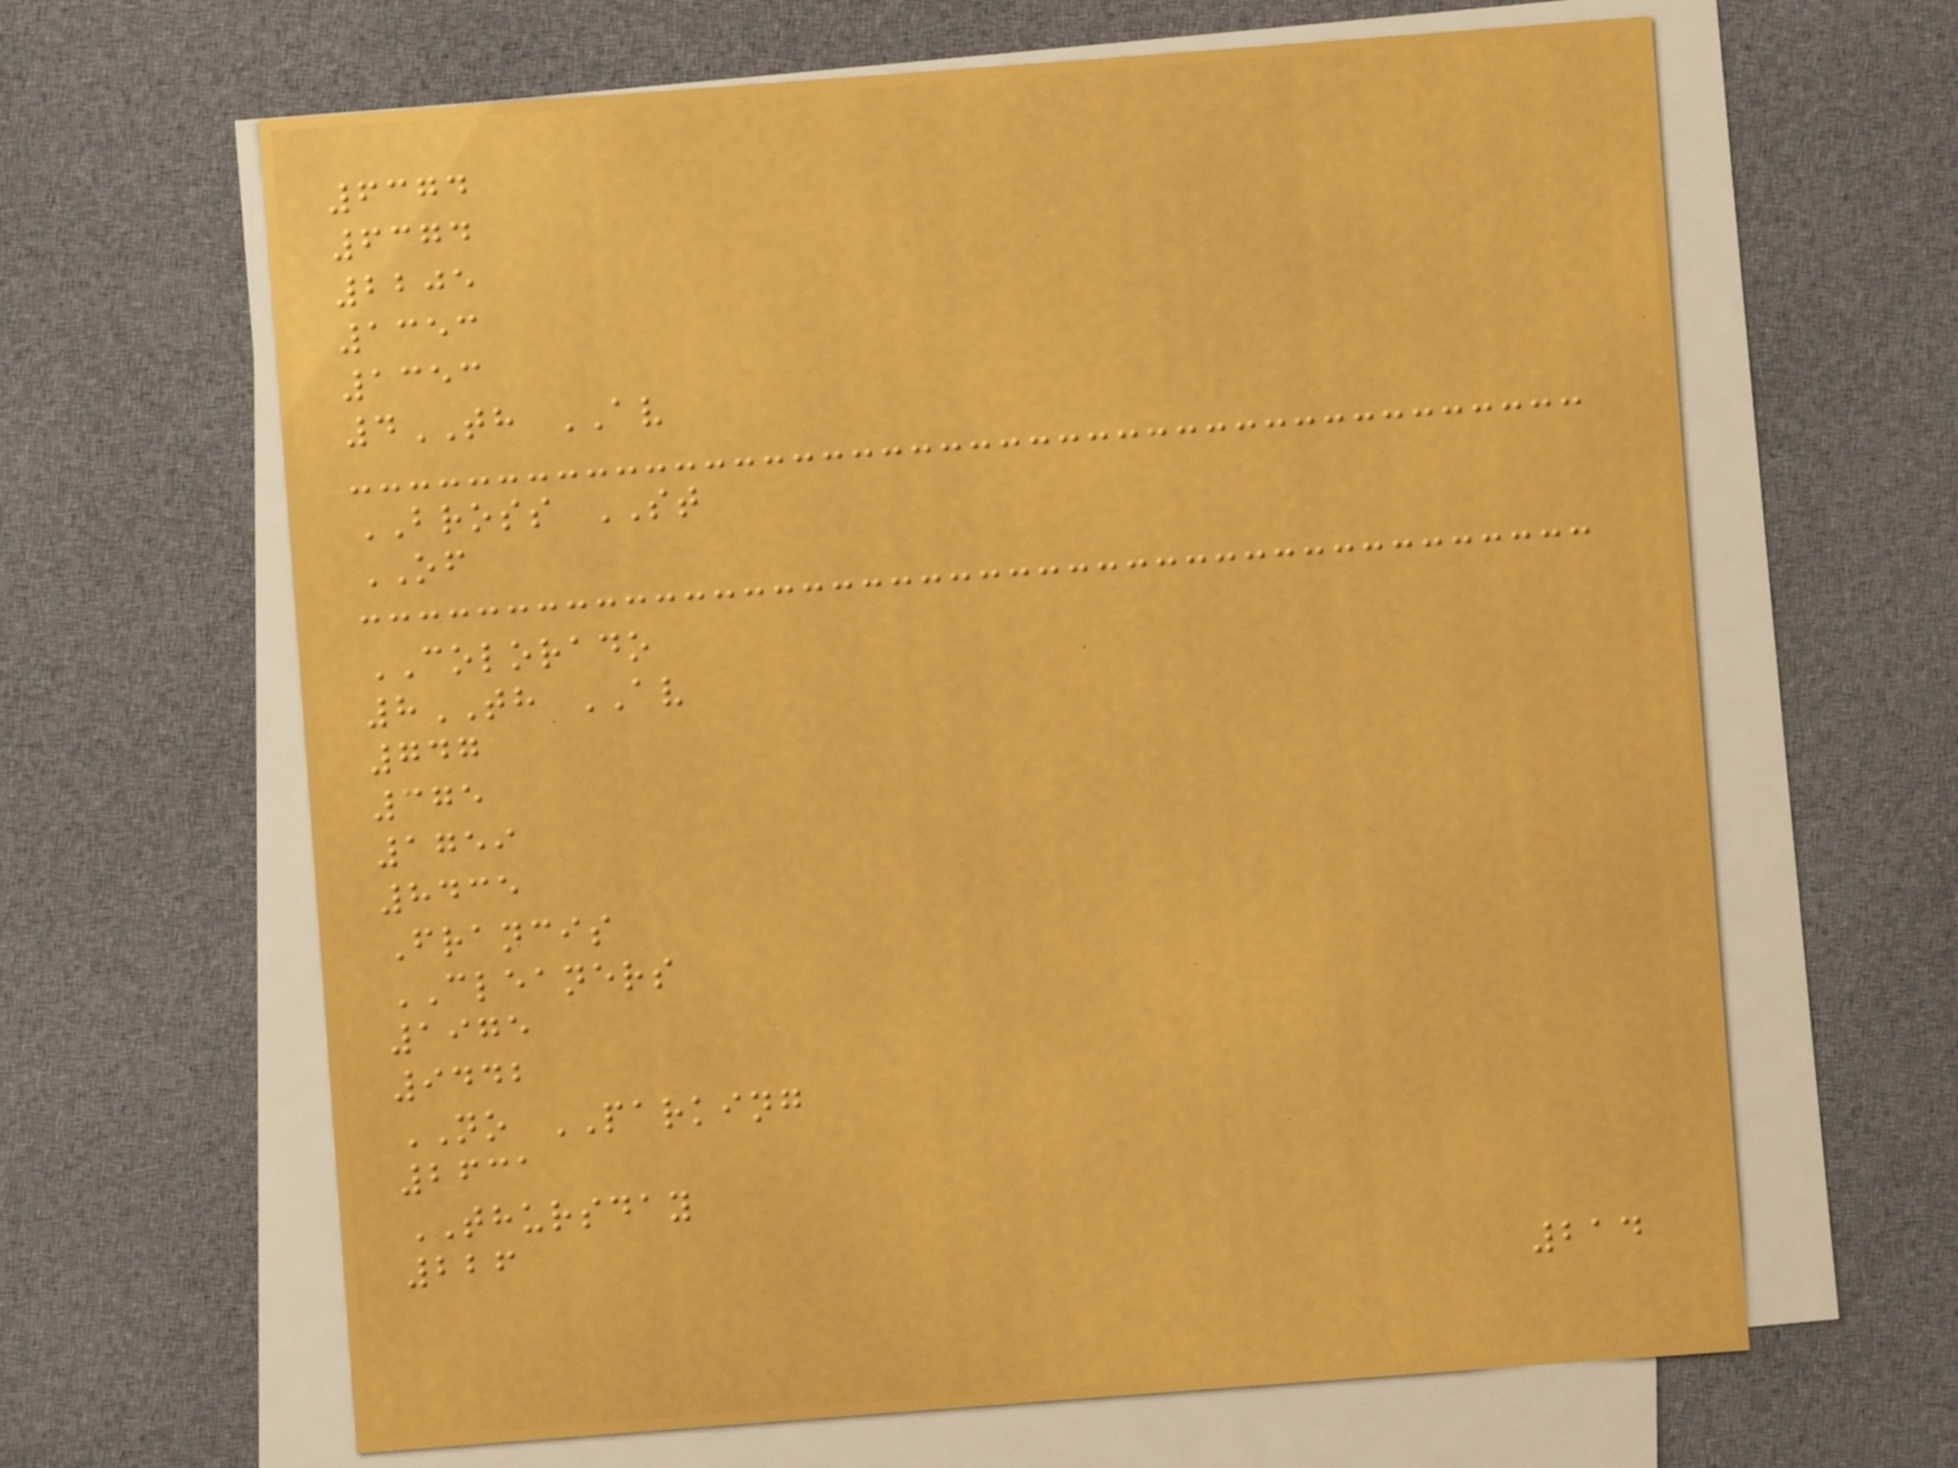6374
6374
2205
1353
1353
4TH AV
BROSS ST
OF
COLORADO
8TH AV
747
375
1759
8435
Francis
CLEANERS
1975
9442
NO PARKING
2631
THURSDAY
226
214
